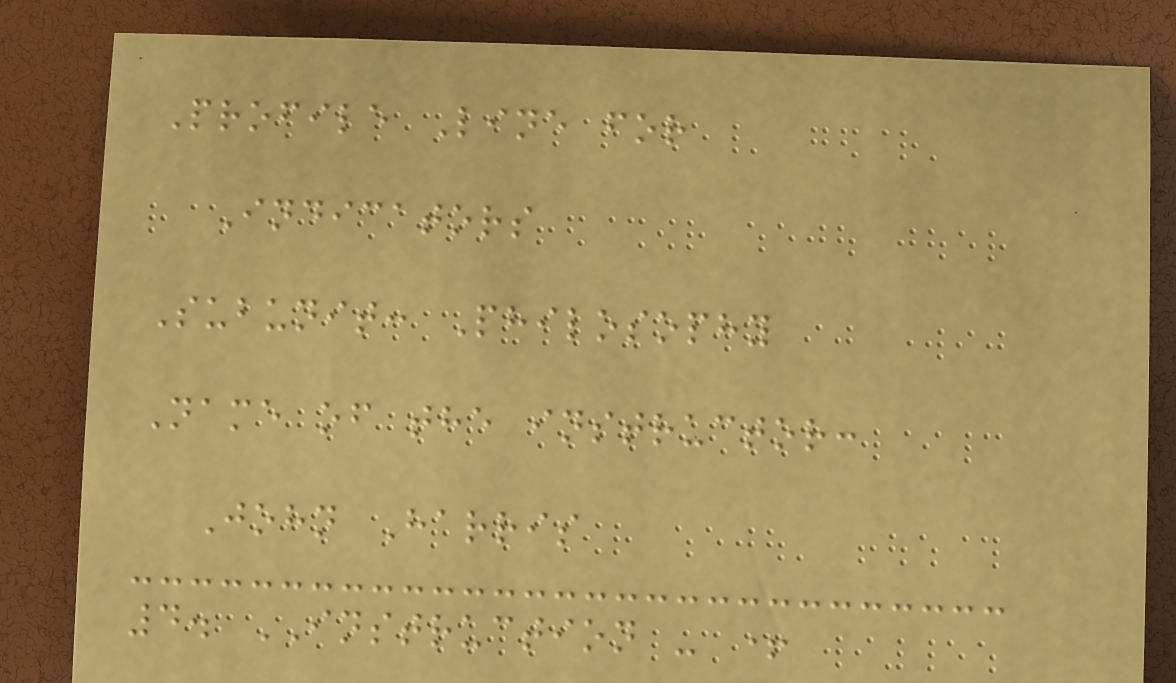Profile Line for
Indicators
Subunit: Philosophy
Name of the instructor:
John Harris
4. INSTRUCTION - +
